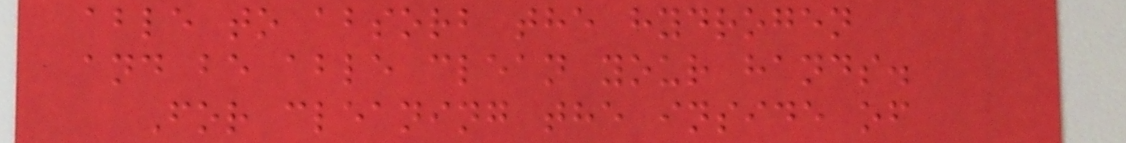able to absorb the hydrogen
and be able clean your hands.
For cleaning the inside of
